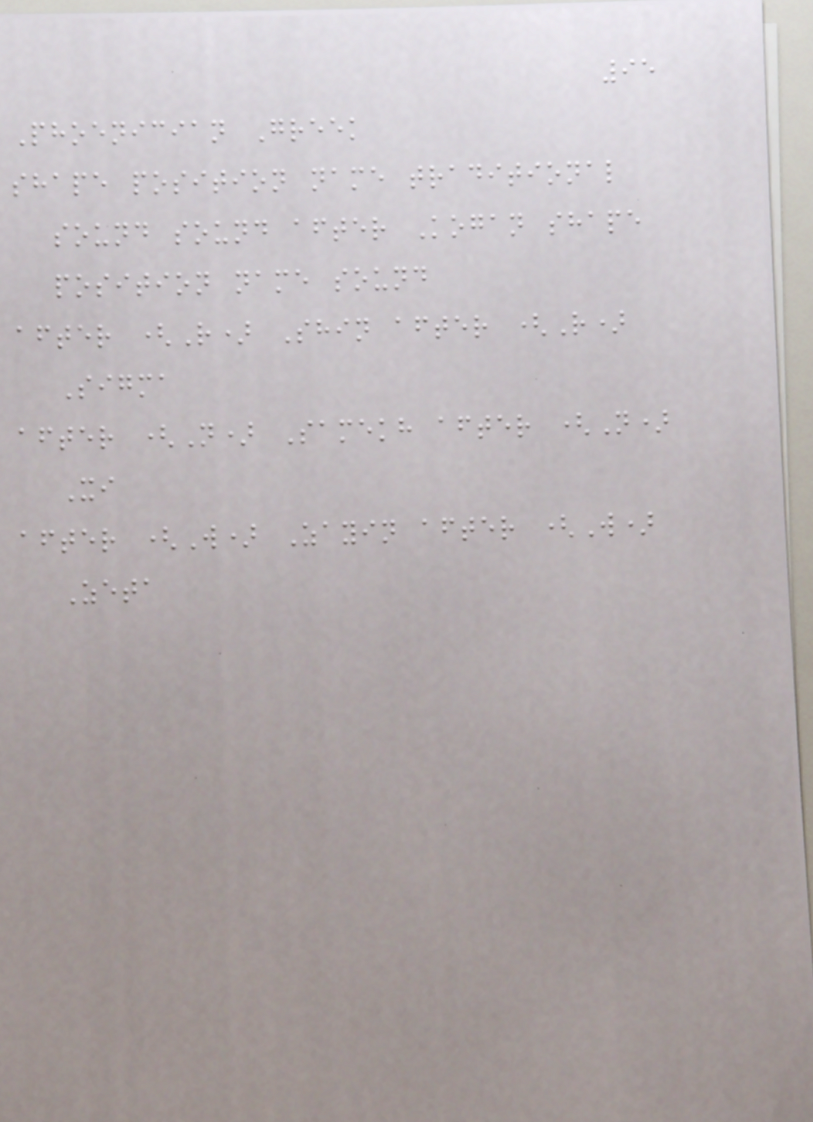95
Phoenician Greek
shape position name traditional
sound sound after Kogan shape
position name sound
after (R) Shin after (R)
Sigma
after (N) Samekh after (N)
Xi
after (W) Zayin after (W)
Zeta
